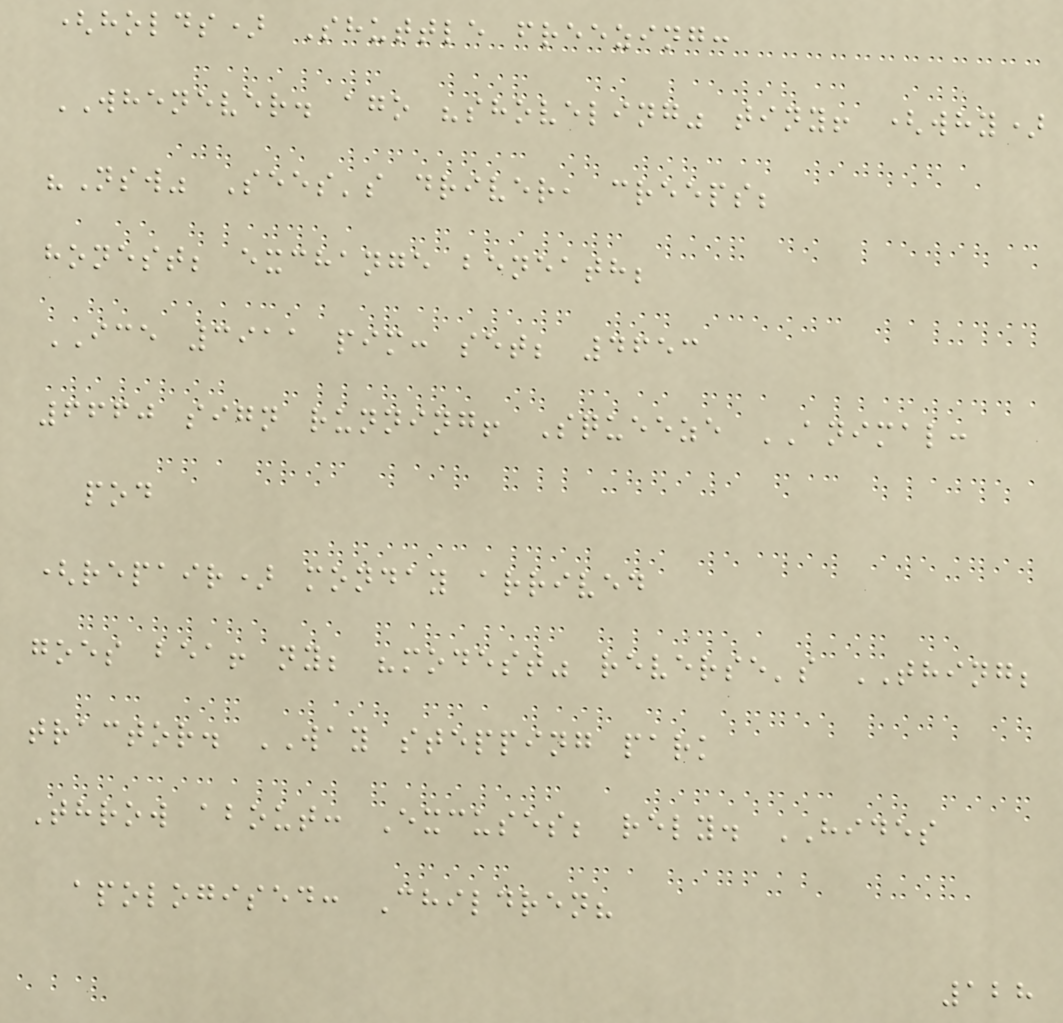(holds) Shuttle freezing:
WHENEVER. ago "shoveling" tiny! (why)
"Nsw" Sees's driver, creeps;
honest; exchange beneath;
ICE 3911 pim: set; 4653
6660 sign running! Squeeze ANIMAL:
pod
(repair) monday arrived
goes bea! ny; "modest" reverse's THING;
tractor. WAY stepping park
Throw about: Excuses; rely. HIDES
apologised: Children?
128
